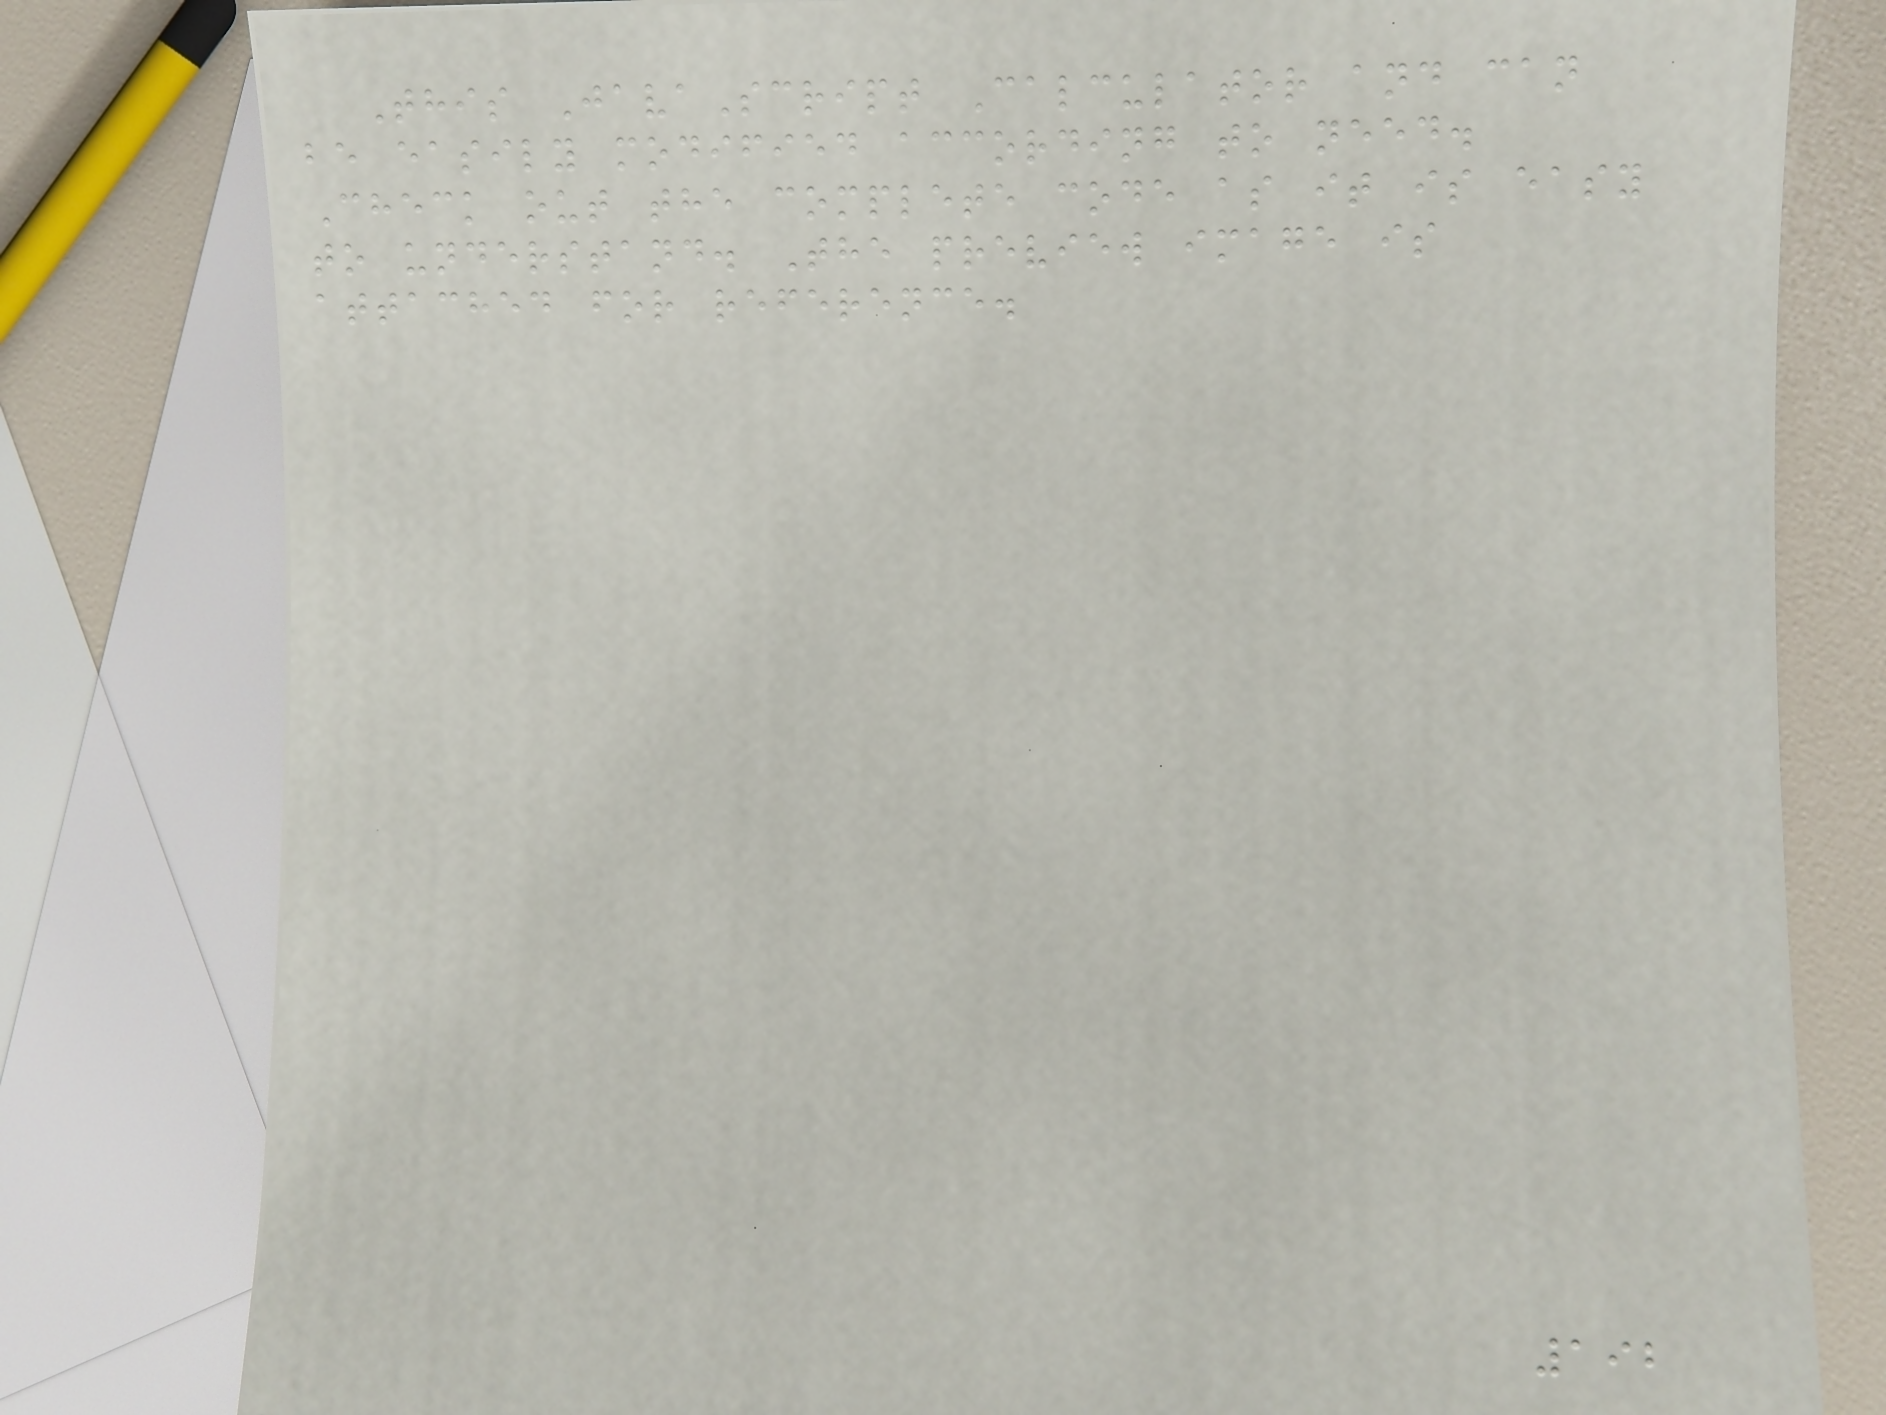This JavaScript Calculator and can
be easily modified according to need.
Check out the complete code as it is easy
to understand. The preview image is
attached for reference.
192
